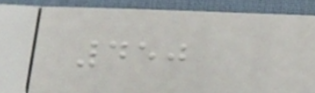450
